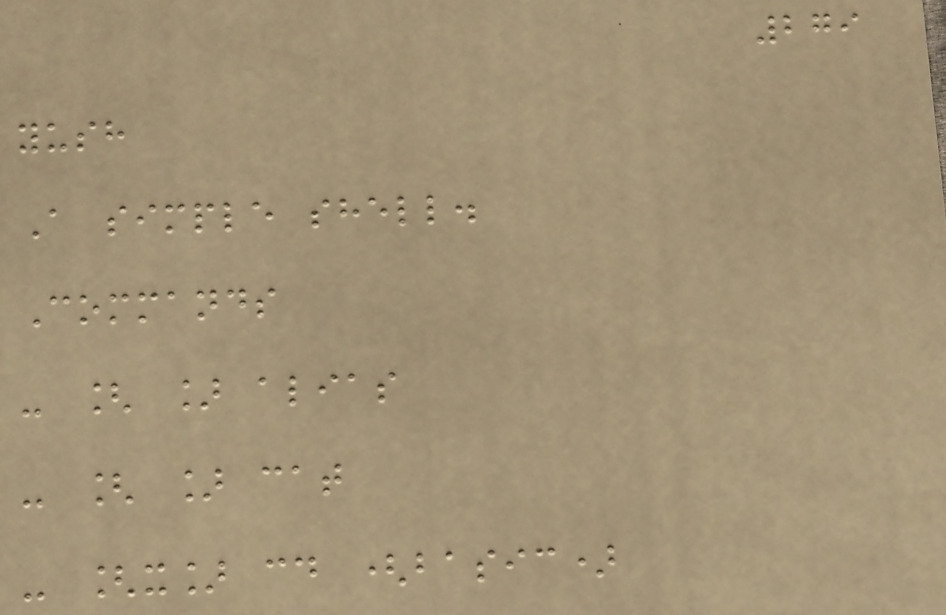279
yush
A simple shell.
Commands
- [ ] alias
- [ ] cat
- [x] cd (basic)
